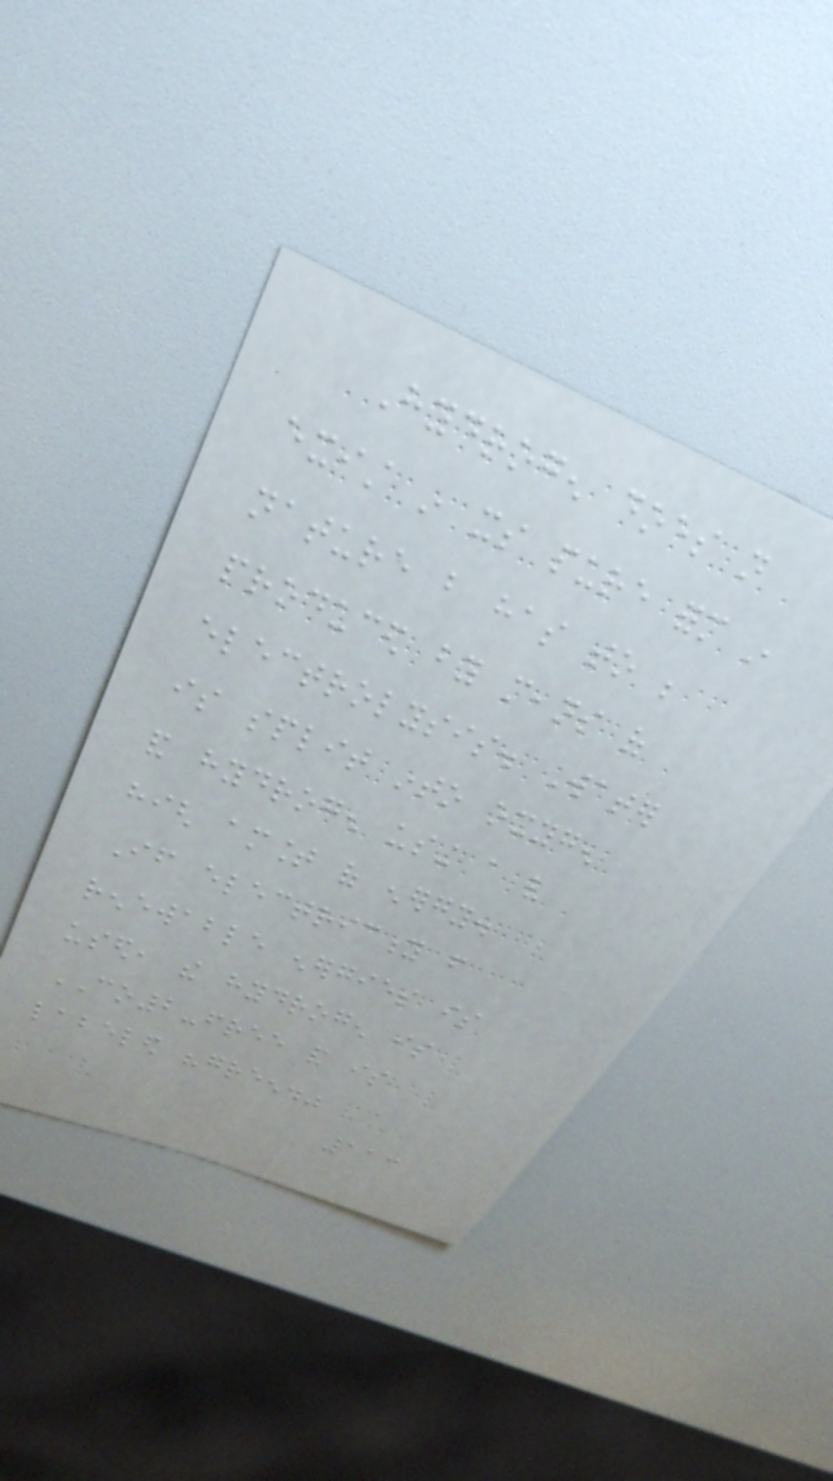Hydrogen does not
exist in its pure form in
nature but has to be
produced by means of
electrolysis. Water
is split into oxygen
and hydrogen using a very
high amount of energy.
If electricity from
renewable energies is
used, the hydrogen is
CO2-free and is
labeled "green."
113
